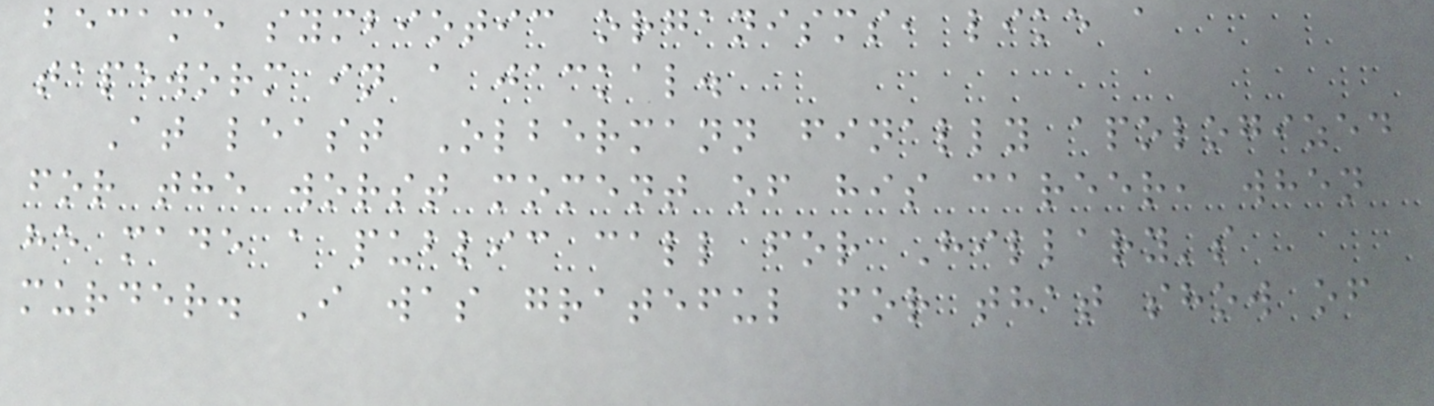became symbiotic organisms, like a
tapeworm in a jackal.
At least Olbermann finally apologized
for the worst moment of his career, when
he made a public call for Hillary's
murder. I was grateful for that show of
